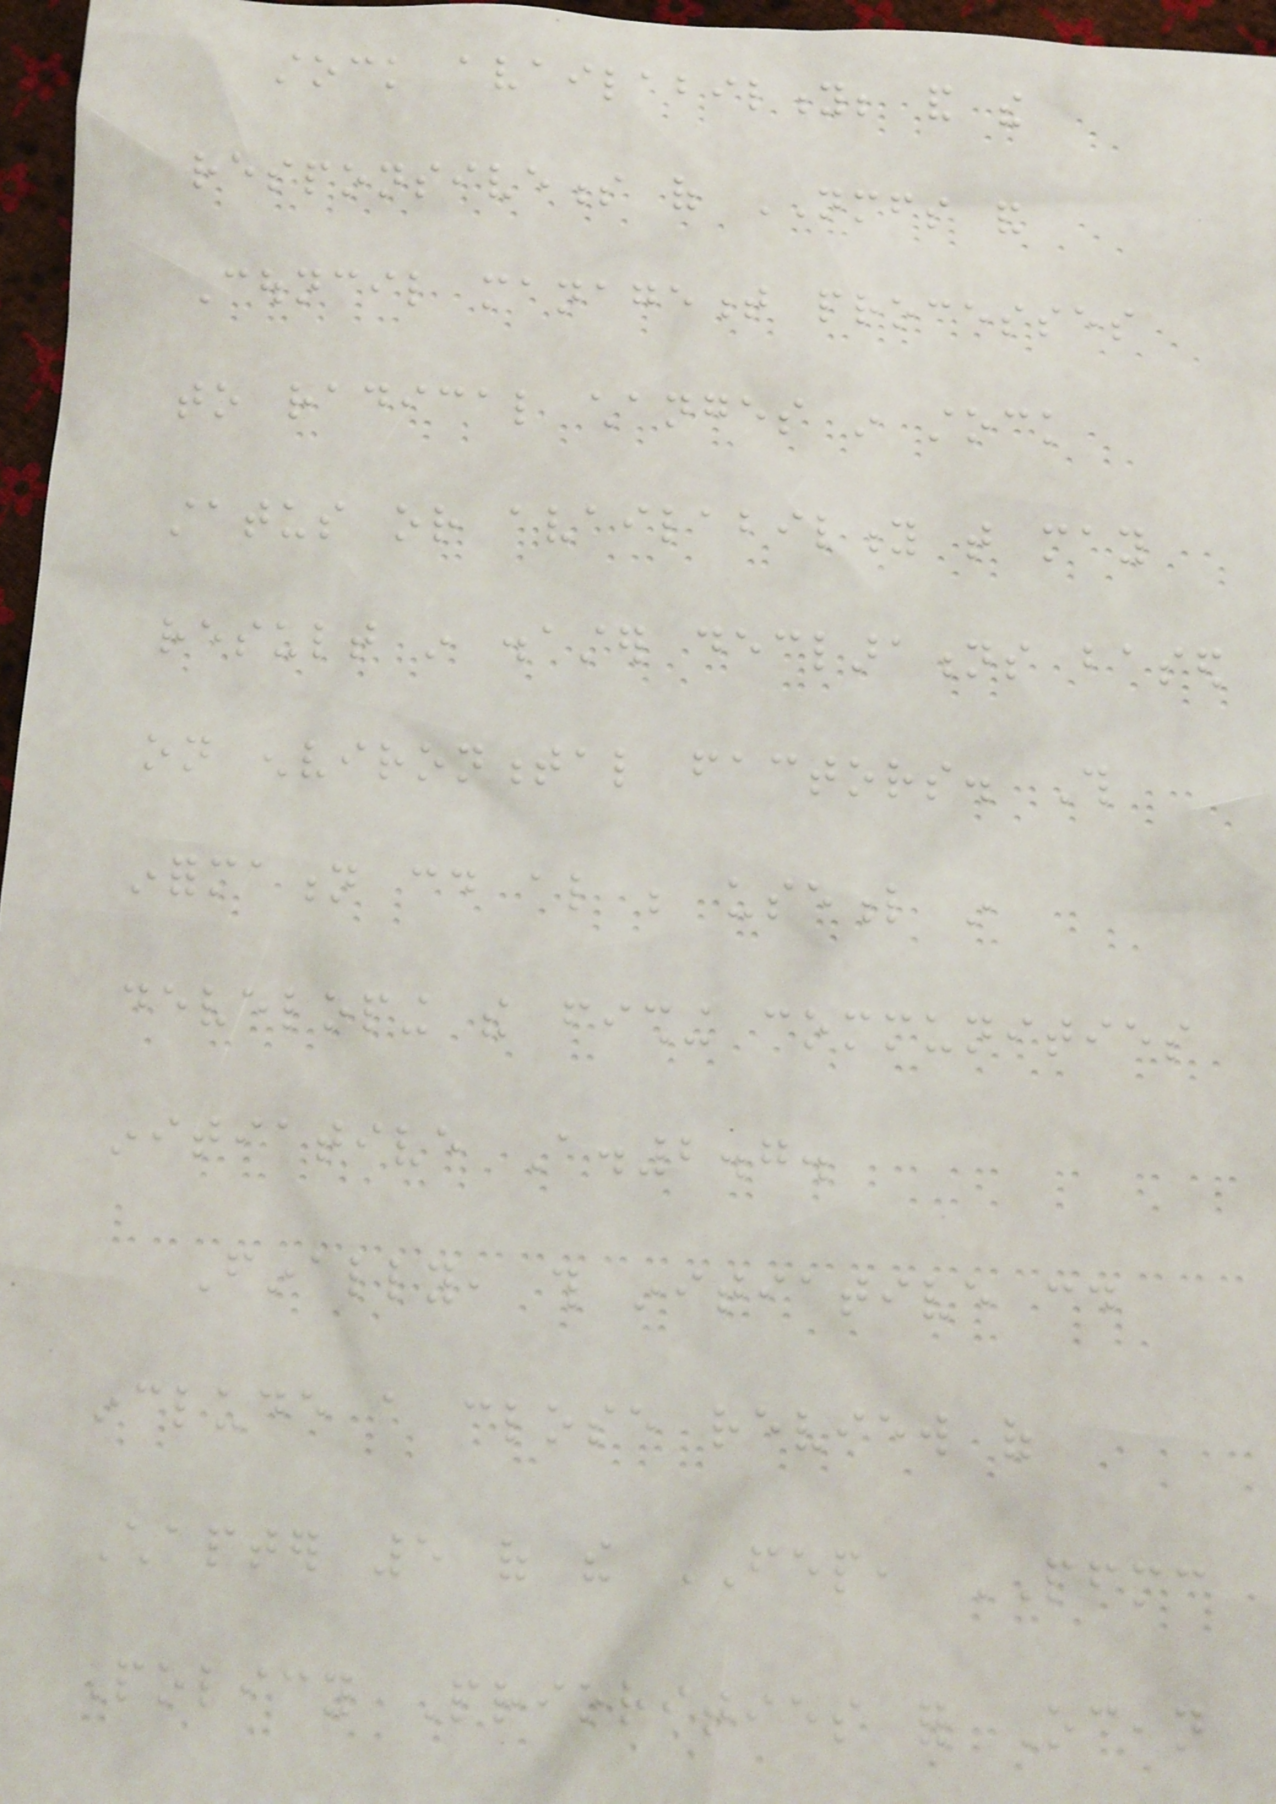stock availability; and the
responsiveness of NMFS and
Council management processes
to radical changes in stock
status or availability that may
result in disaster declarations based
on environmental factors. This
information could also be useful in
developing the fishing communities
initiative A.2.7.
Finally, this initiative could
include a close review of
Chapter 5 of the FEP, PFMC
Policy Priorities for Ocean
